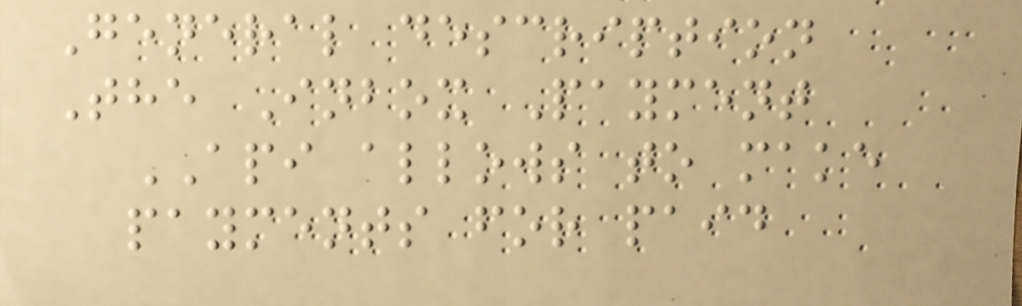General description
The Inbox Payment
API allows to make
payments for paid
